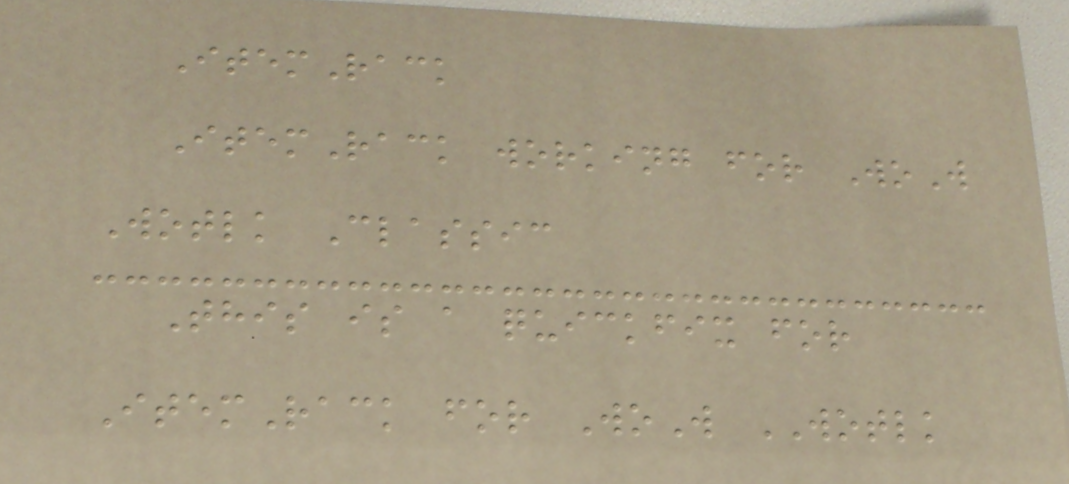ItemRack
ItemRack working for WoW
Wotlk Classic
This is a quickfix for
ItemRack for WoW WOTLK
